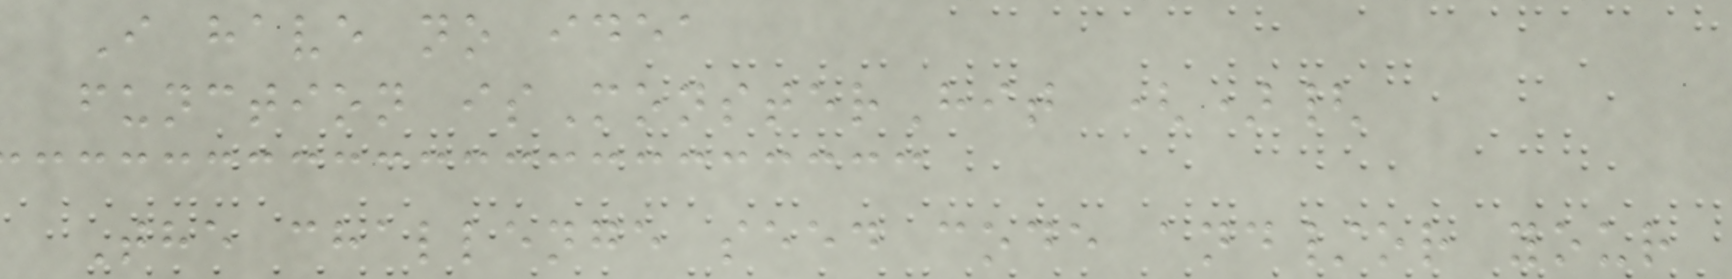I have no idea
function isMonsterHit (){
The challenge seed code and/or your
